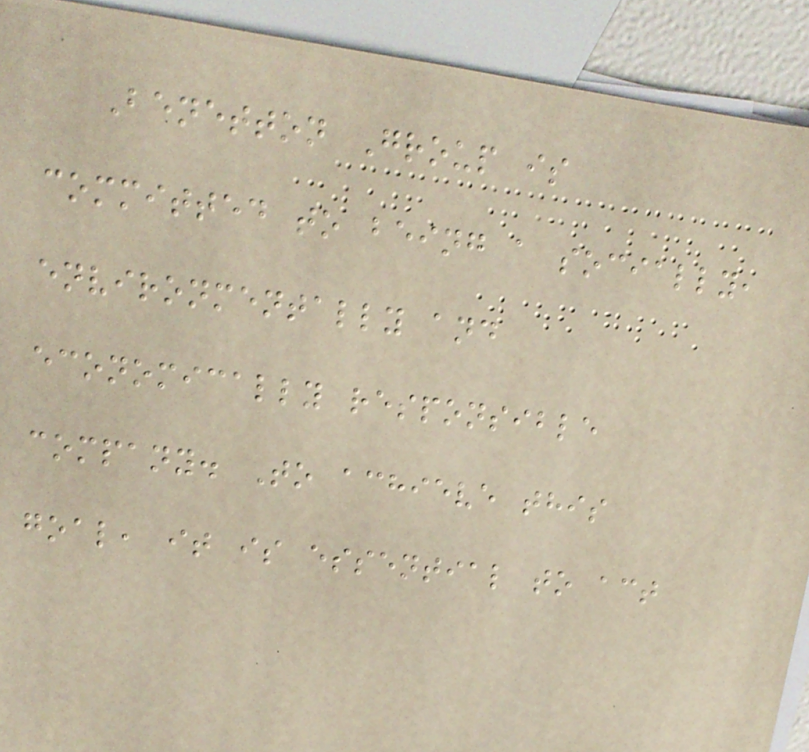Benetton Group is
committed to being a socially,
environmentally and
economically responsible
company. To achieve this
goal, it is essential to act
